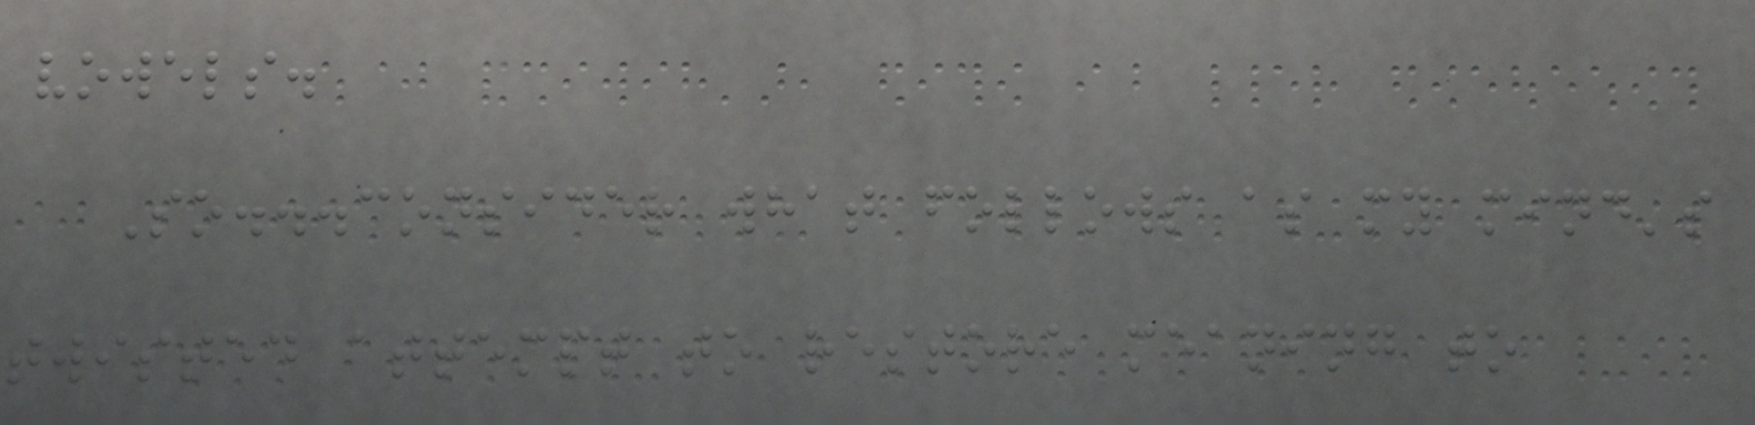vowels.
So...consider what follows as my mind's
twisted attempt to restore meaning to
